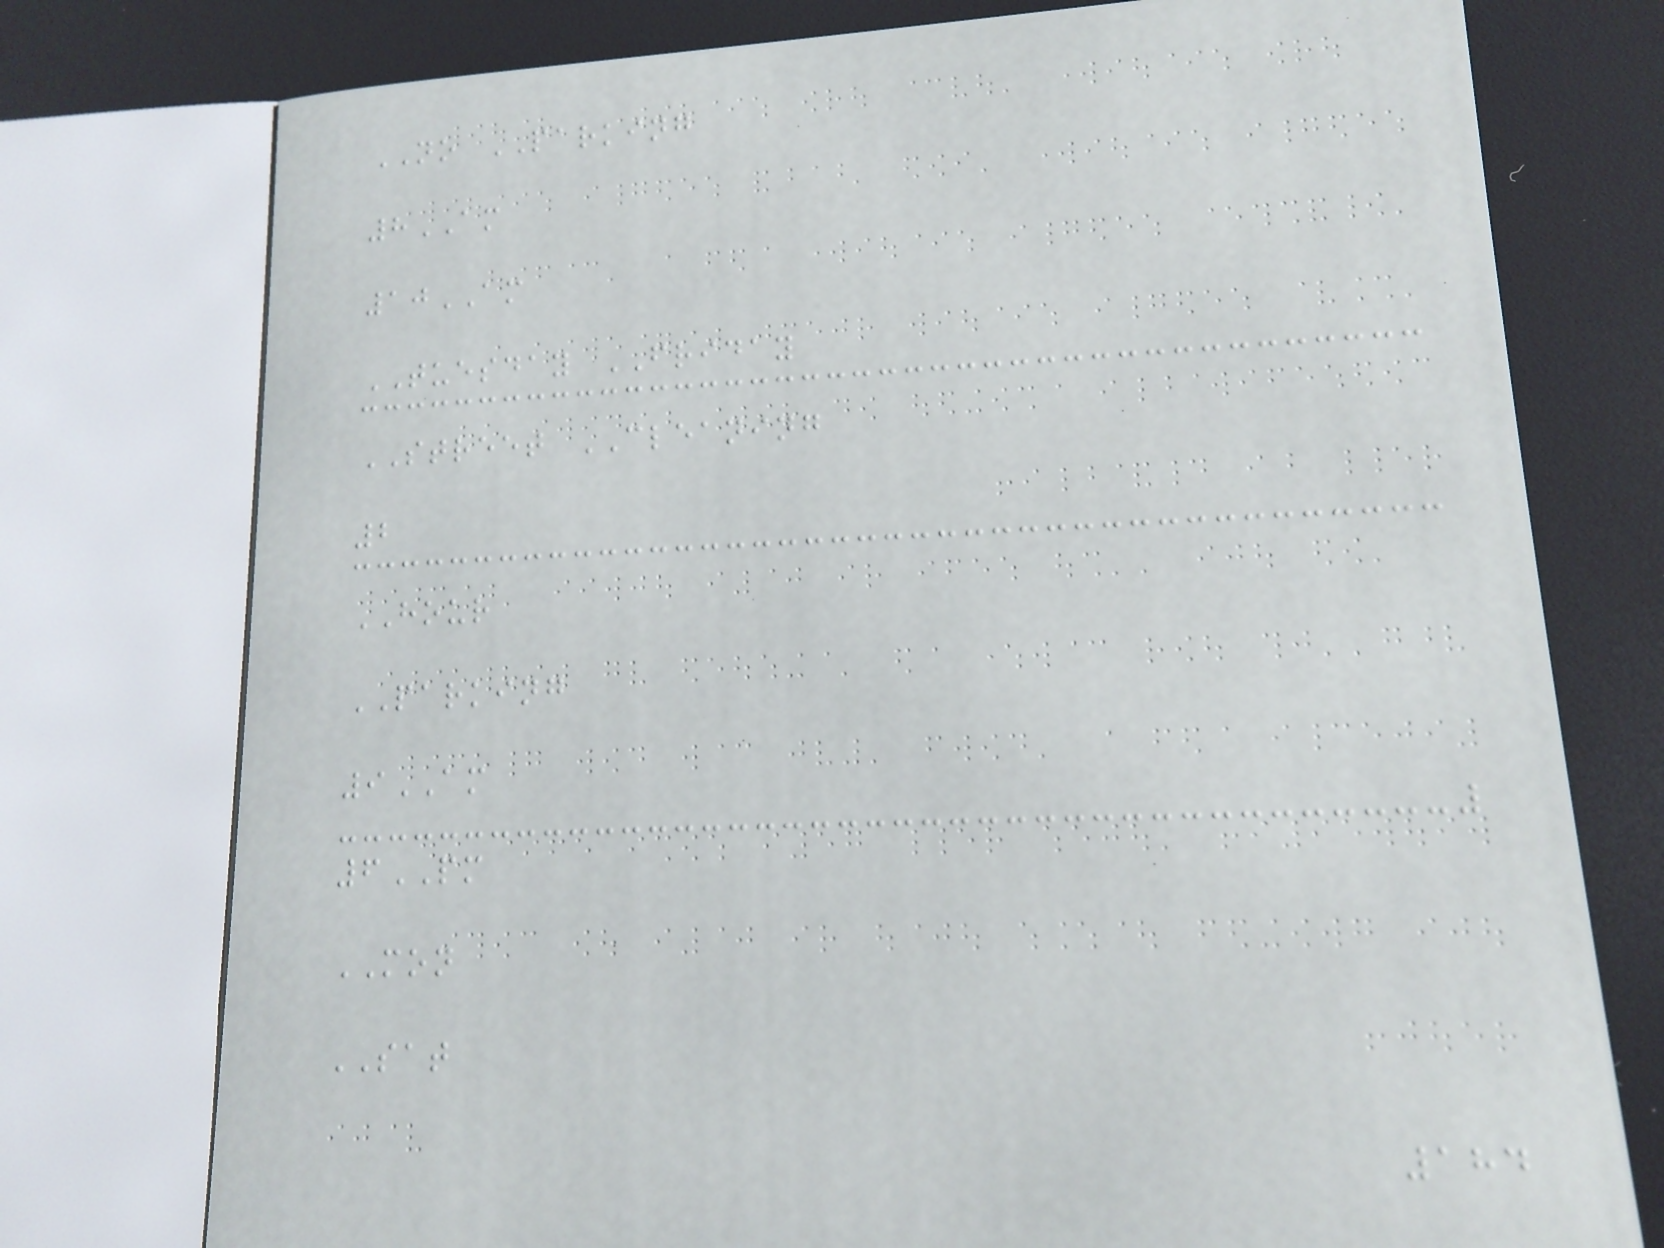NO PARKING
8AM
10AM
TUESDAY FRIDAY
STREET CLEANING
2
HOUR
PARKING
9AM
6PM
MON
SAT
184
